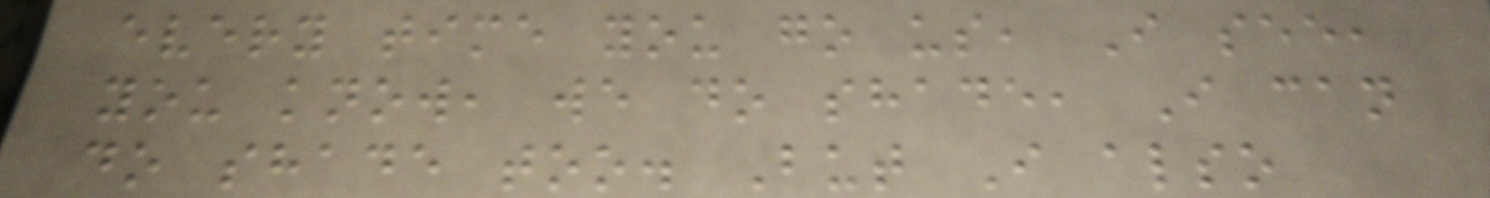every time you go us, I see,
you know, we do shade, I can
do shade too. But I also
